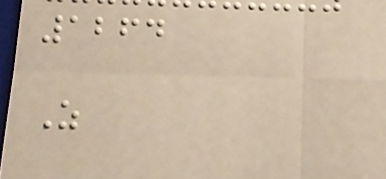1264
Z
